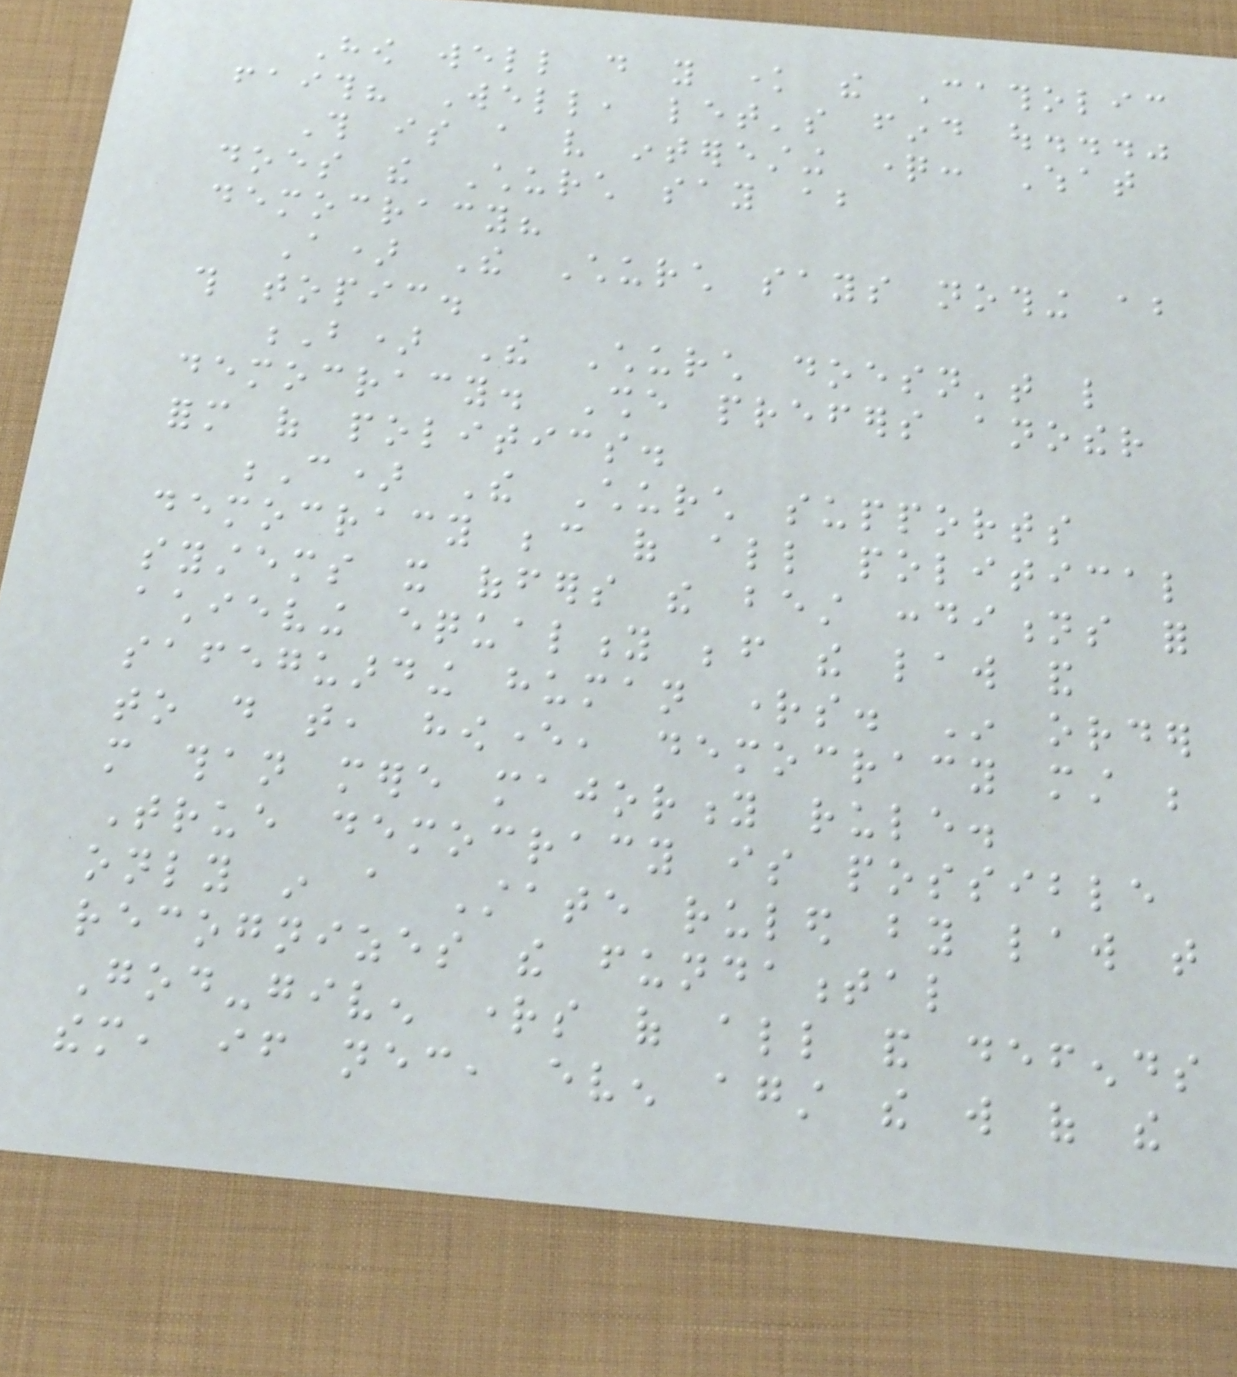How well do you know the Catholic
faith? Well, let's find out..."
This is a very interesting question: What
does the Church say about
democracy?
A) The Church says nothing about
this topic.
B) The Church doesn't like
democracy. She prefers another
form of politics.
C) The Church supports
democracy because of all political
systems it offers the best conditions for
achieving equality before the law and
safeguarding human rights. In order
to do that, however, democracy must be
more than mere majority rule.
True democracy is possible
only in a State ruled by law that
recognizes the fundamental
God-given rights of all and defends
them, if necessary, even against the will of the
